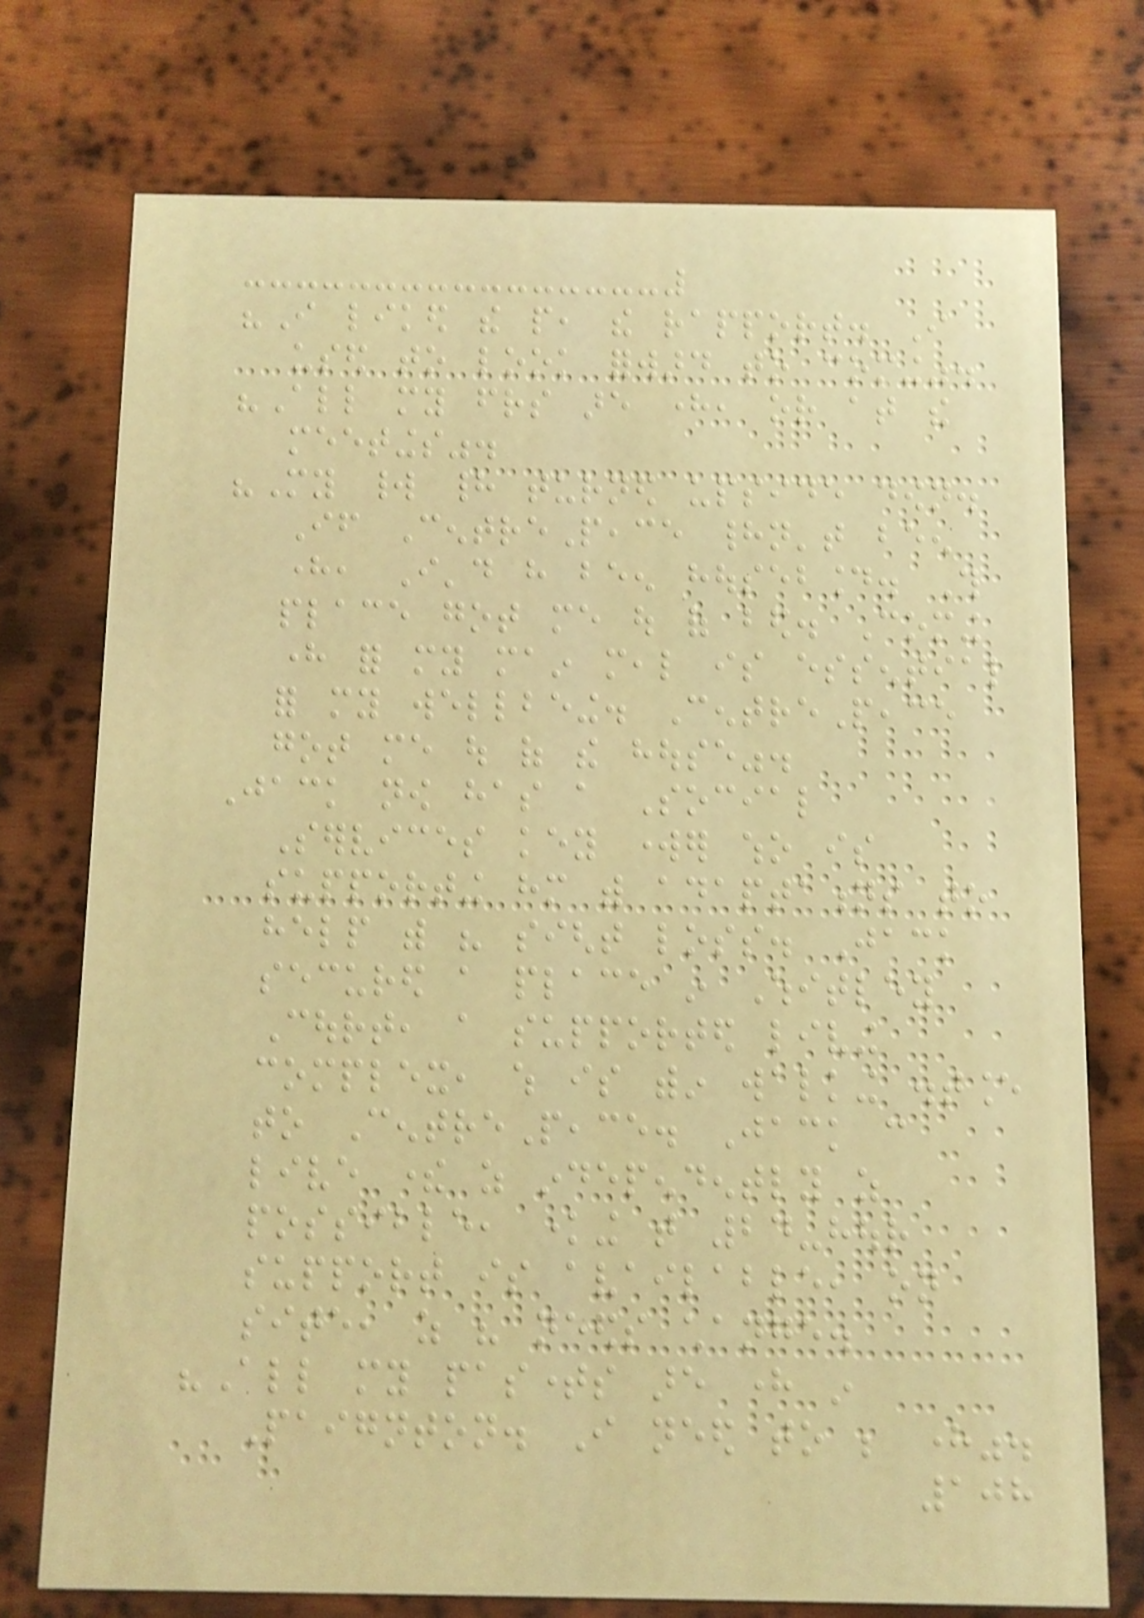"I liked the people, the rapport. I
used to look forward to coming".
"All my friends are here, or at the
meetings".
"My world had turned upside down.
If CentrePeace hadn't been
here, I'd have been housebound. This
place got me out of bed. Coming
here for my main meal is essential
for my wellbeing. CentrePeace
got me out of the house".
Jack now has a Social
Services key worker who is
supporting him with adaptations to
help with his sight loss. Jack
secured a place in Whitley
Court, a supported living
complex, which is within walking distance
to CentrePeace. Jack can
live there as independently as
possible, knowing that 24-hour
support is available, on
site, as his needs change.
"All my pastimes are here in
Paignton. I need to be here".
108
